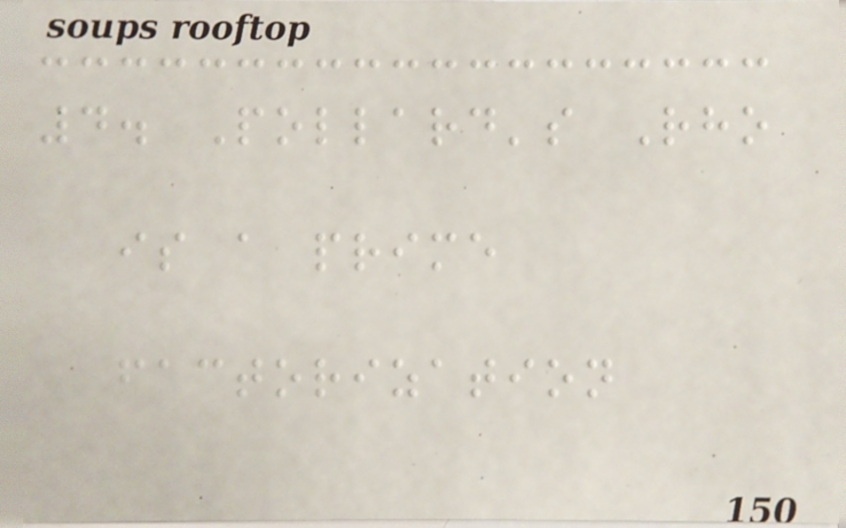4. Pollard's Rho
is a prime
factorization
